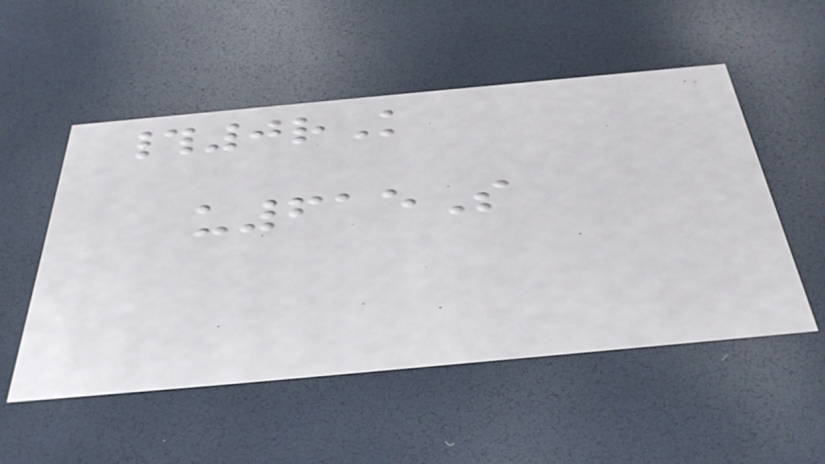#0rK
u615S
